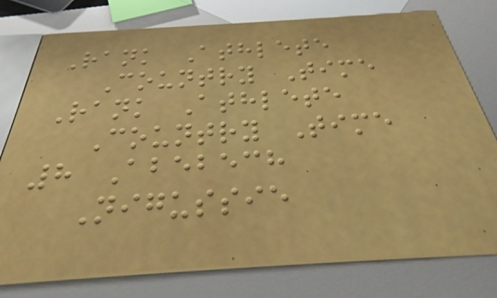Rank Athlete
Country Time
Rank Athlete
Country Time
8 Abebech
Nigussie
